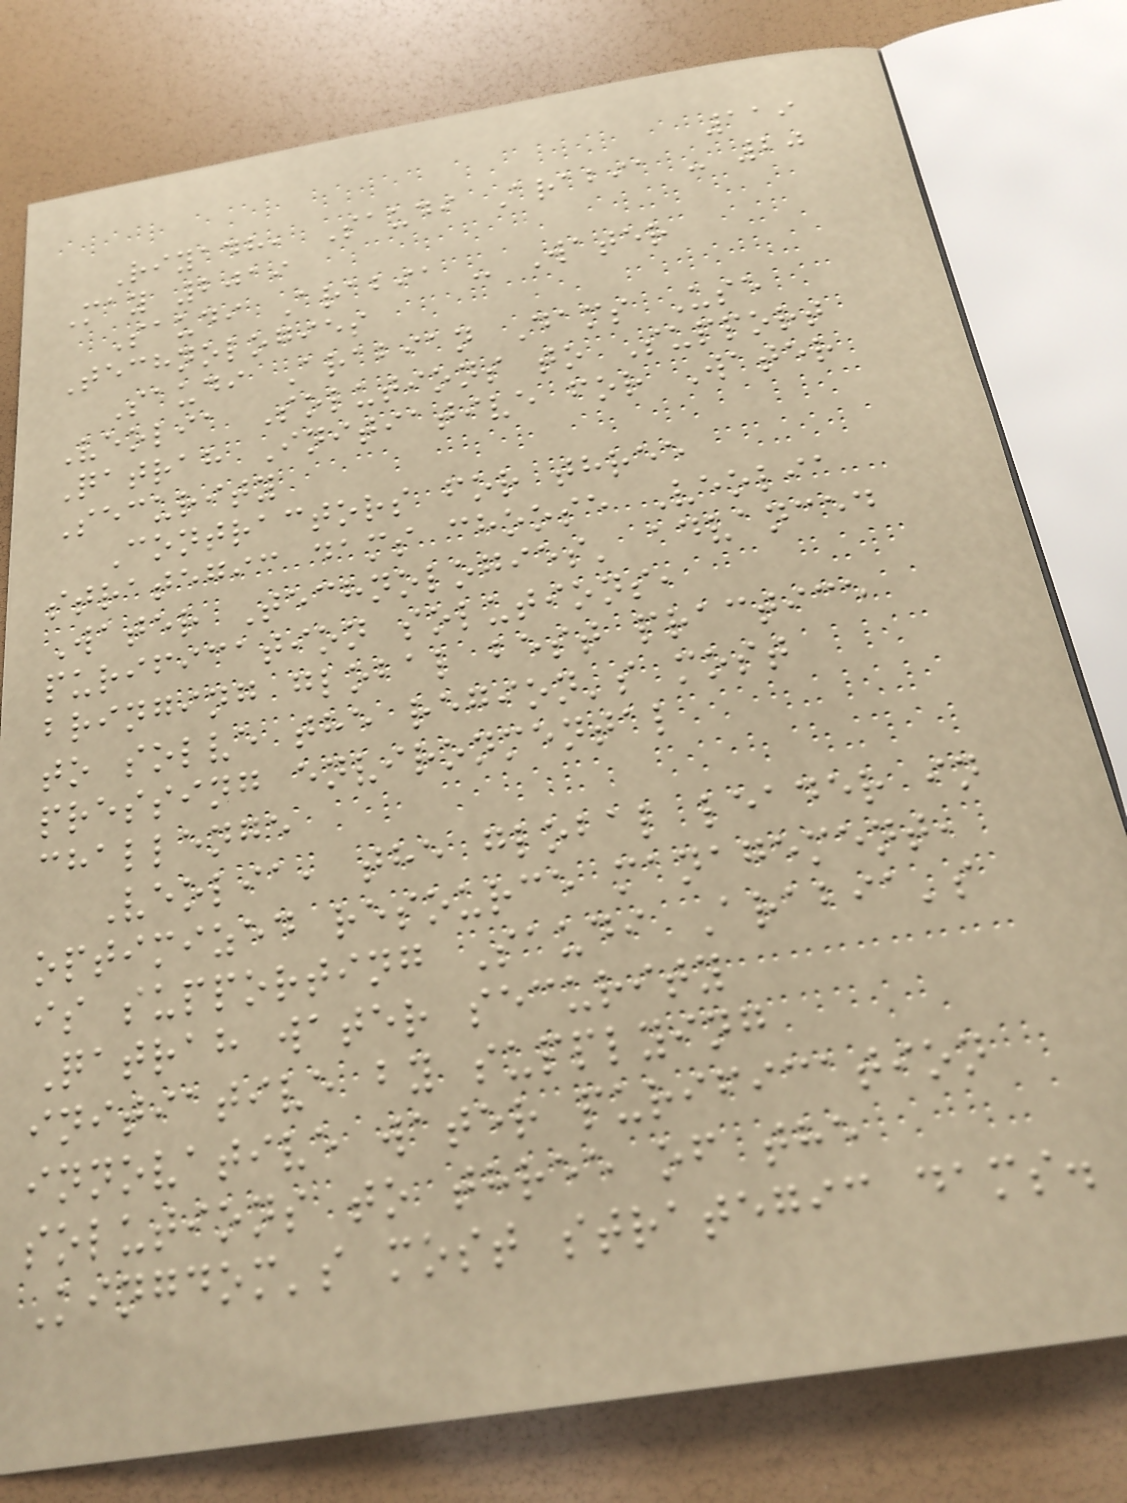119
Riyadh, Saudi Arabia - 20
May 2019
Saudi Arabia - Water
Technologies
Saudi Arabian Dams Use
Veolia Solutions to Support
Qatrah Initiative for Water
Security
Contractors for three
strategic dams choose Veolia
Water Technologies' advanced
purification solutions,
bringing global best practice
to solve the region's most
pressing environmental
challenge
Veolia, the global leader in
optimized resource management,
is supporting Saudi Arabia's
Qatrah water security
initiative by supplying
innovative water purification
solutions to three of the
Kingdom's most strategic dams.
